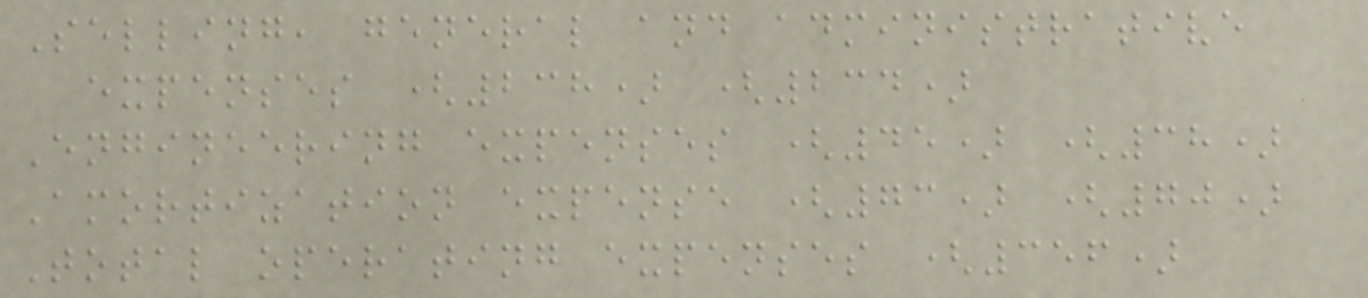Selling, general and administrative
expenses (238) (234)
Engineering expenses (45) (38)
Amortization expense (73) (70)
Total operating expenses (356)
